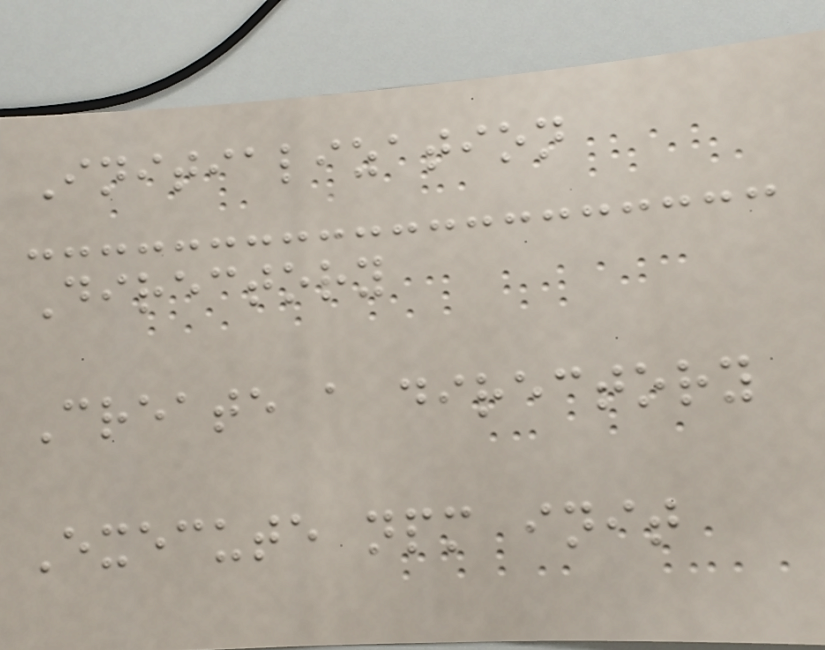Initialization
Directory
Create a directory
Execute npm init
